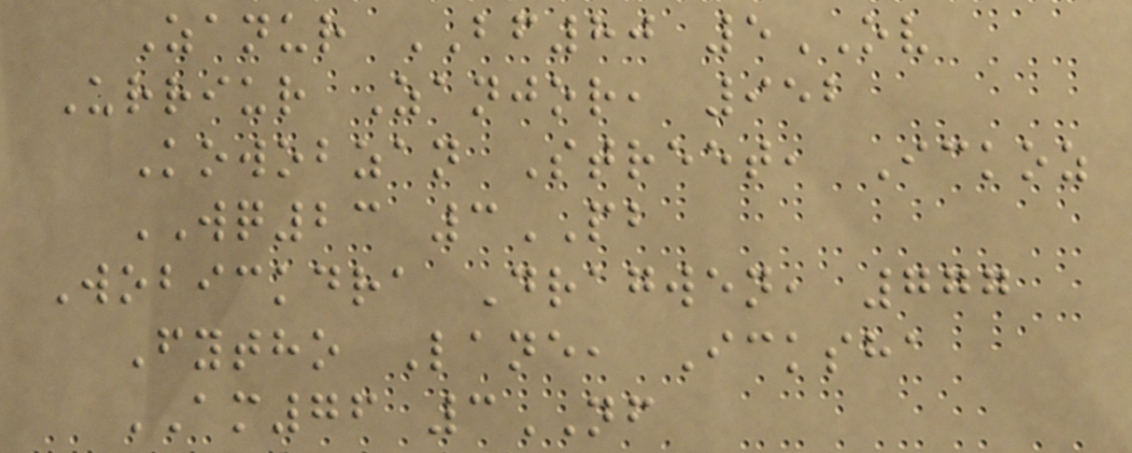Zanur BF80 5OV
Urriur Zanjor, 952
Kowobzan Street, Ickoz
WQ23 3PB
Wobickdra Dragwen, 777
Fytho Lane, Icksha
AM76 3NF
